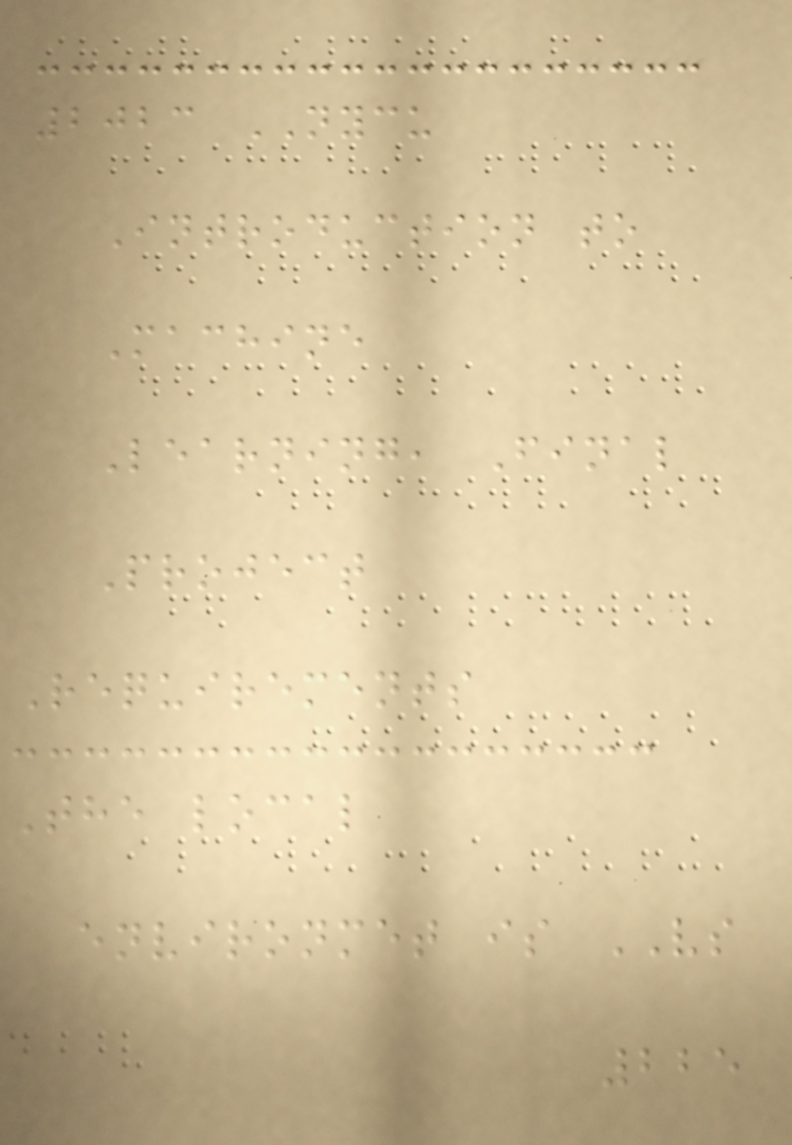2023 NYCU
Introduction to
Machine
Learning, Final
Project
Requirements
The local
environmet is VS
225
